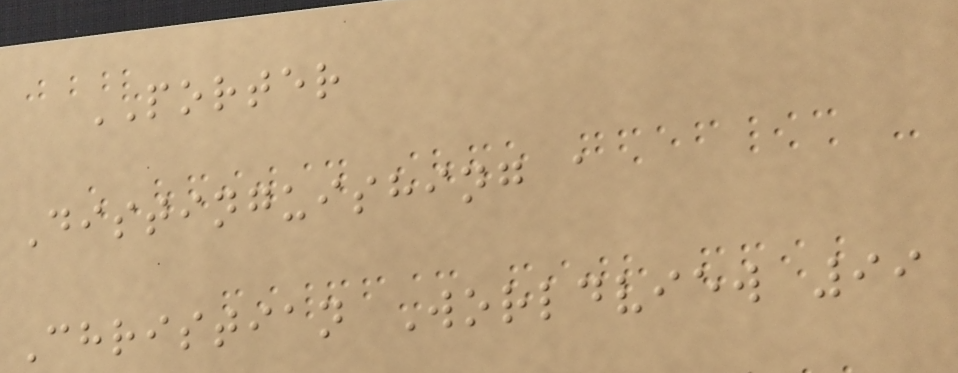PORTER
Distinguishing a
Christian Worldview 99
